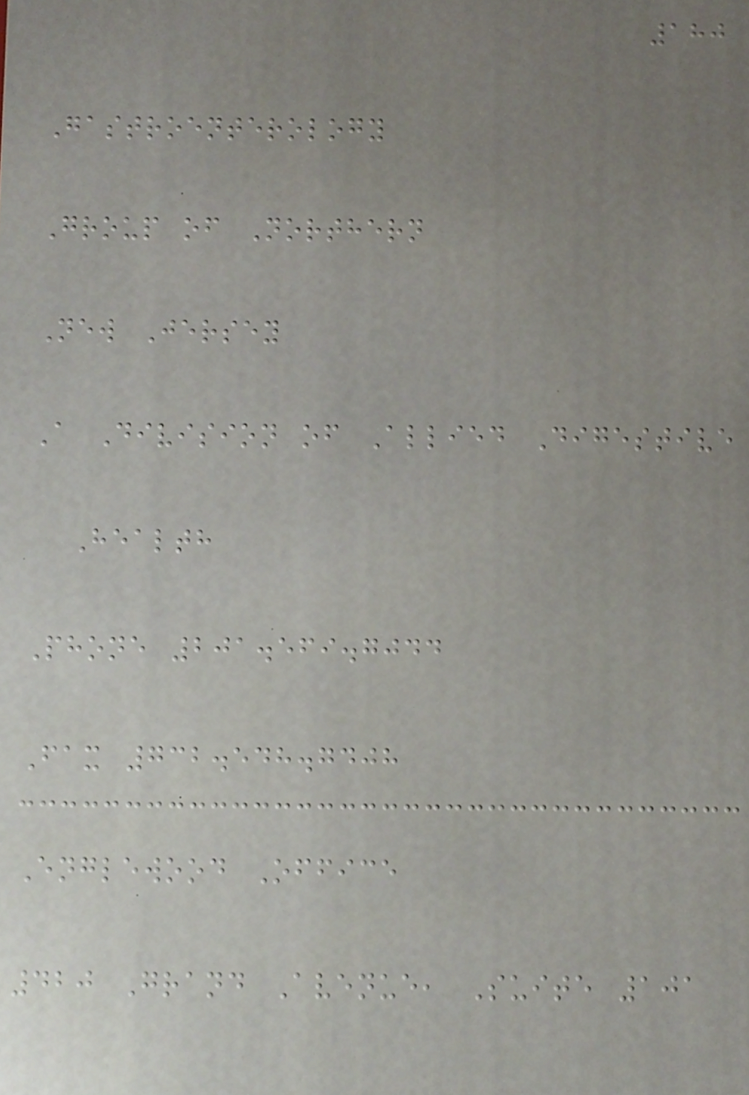180
Gastroenterology
Group of Northern
New Jersey
A Division of Allied Digestive
Health
Phone 201.569.7044
Fax 732.548.7408
Englewood Office
420 Grand Avenue, Suite 101
